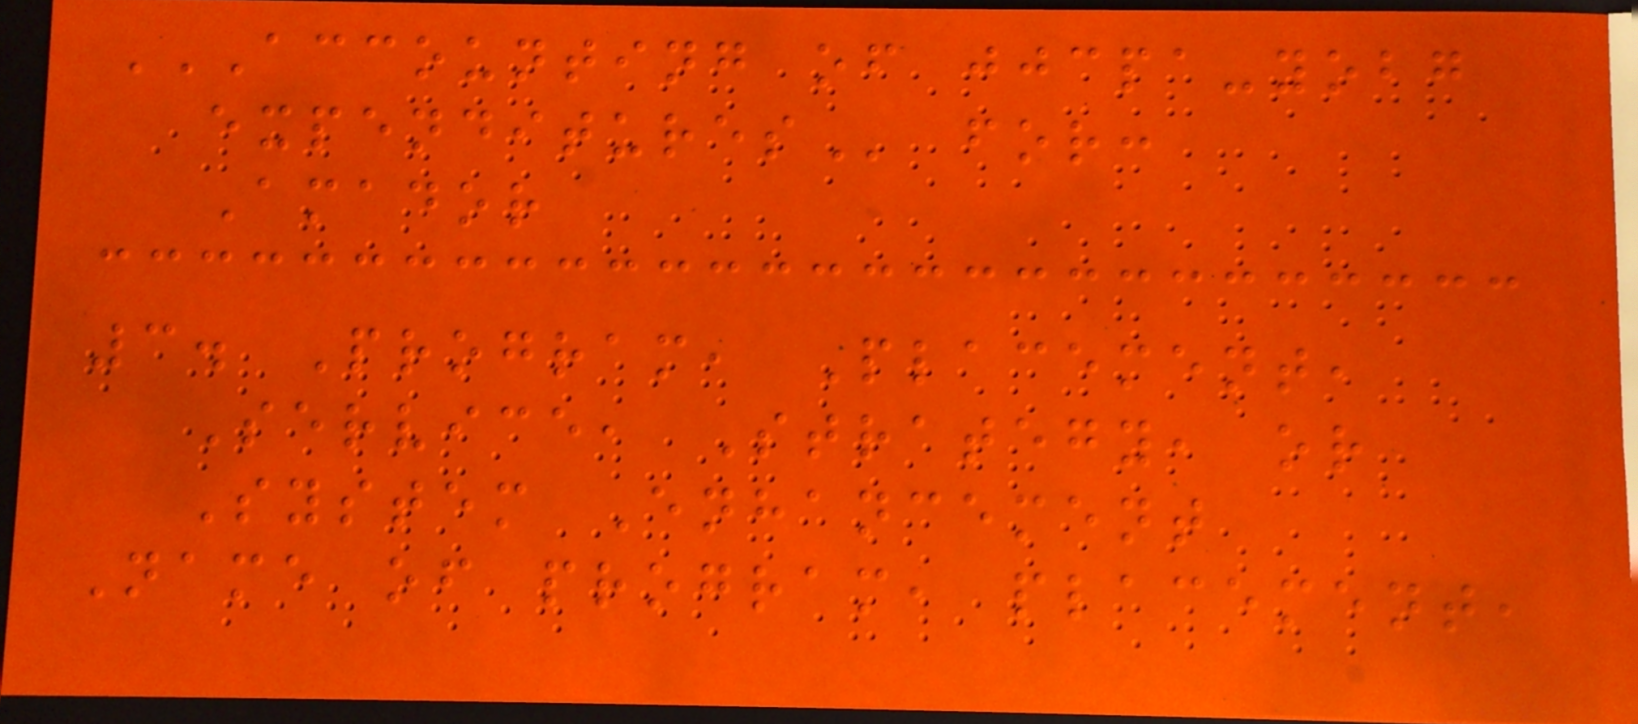ACCOUNTING OF JJCPA-YOBG
EXPENDITURES for:
Amador
3. Program, Placement,
Service, Strategy, or
System Enhancement
Name of program, placement,
